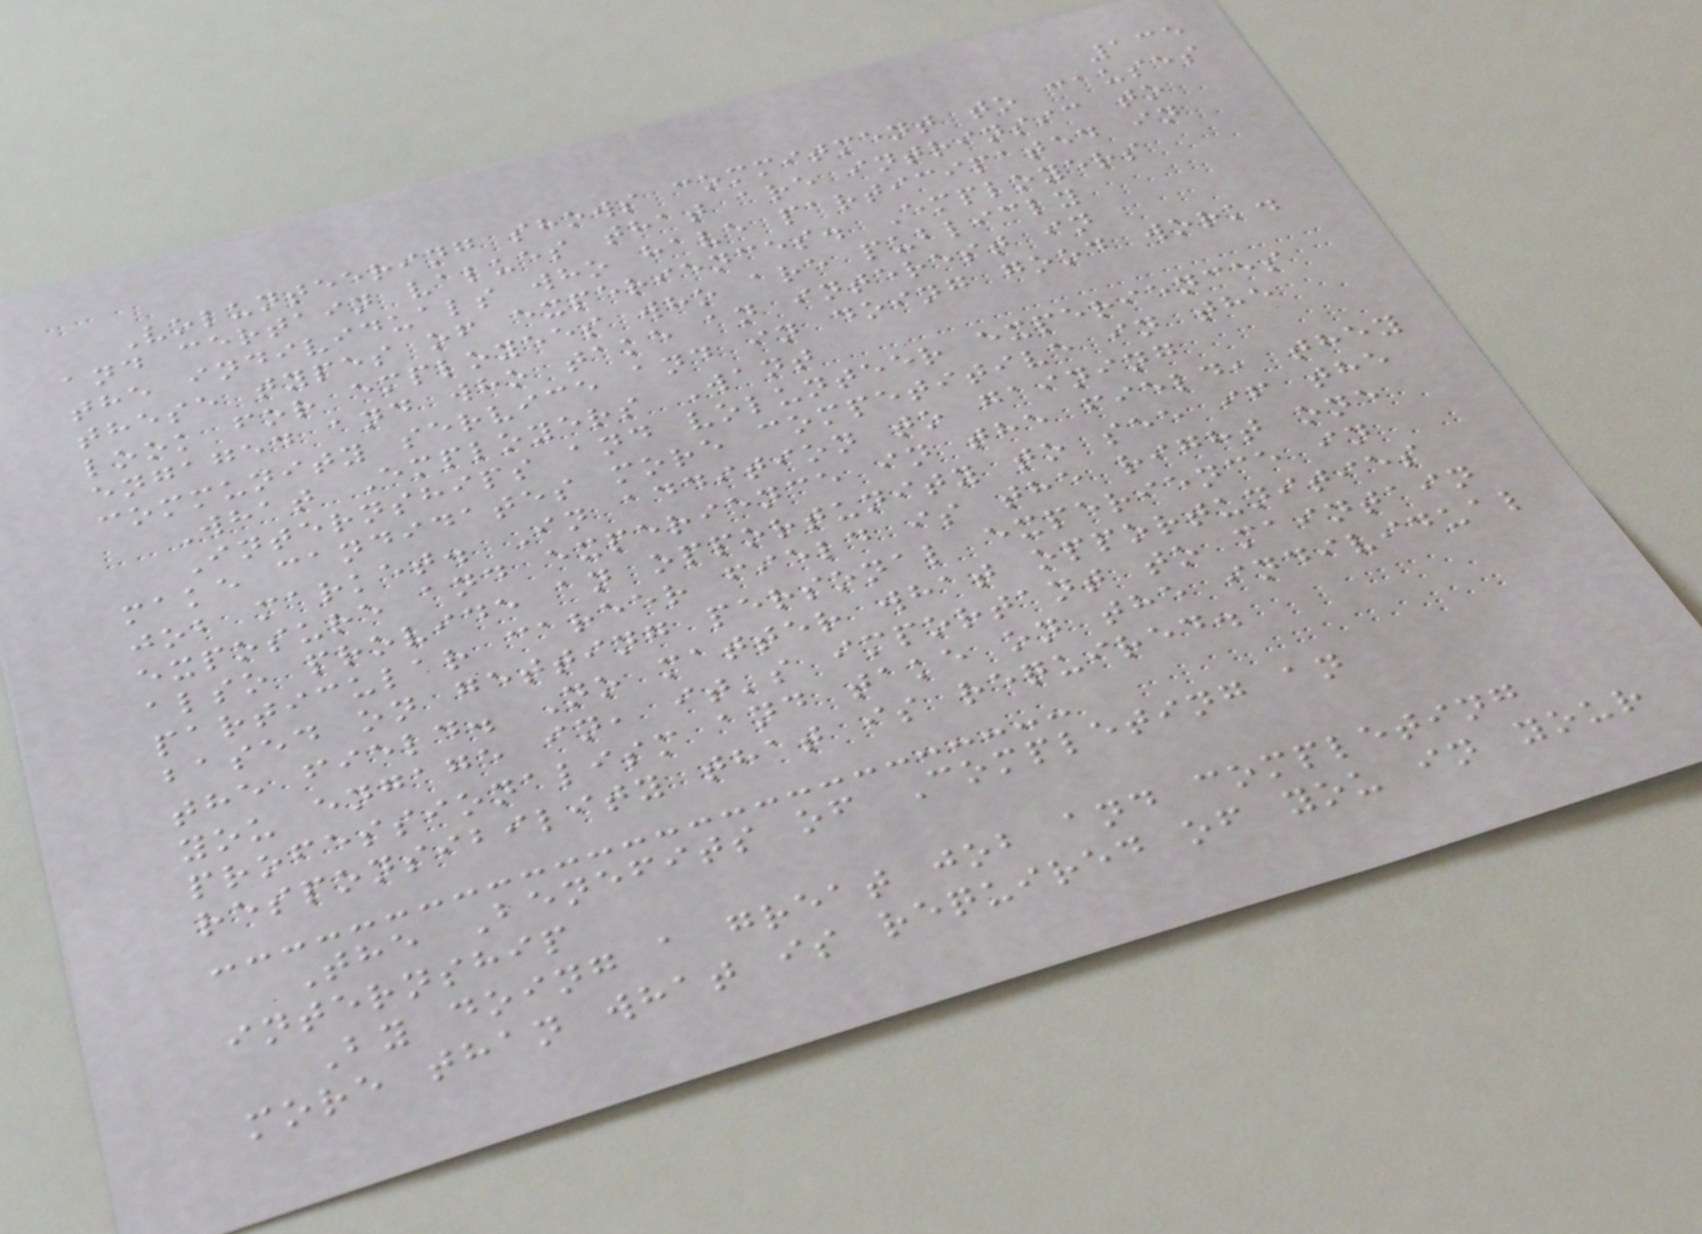135
Volunteering shows commitment to causes
and certain values that are intrinsic to
the individuals who have participated in
these types of experiences. Employers
look for employees who are publicly
engaged and who take an interest in
community service and in doing good work.
What Employers Want
Internships and volunteer experiences
make candidates more competitive in the
job market. In addition to gaining
exposure and experience in the field, they
also provide an opportunity to see if the
particular career field is the right one
based on getting personal experience in
the field. No matter what opportunities
you engage in, it's important to maintain
professionalism and take on the individual
responsibility that is required.
The Benefits of Completing an
internship
By doing a great job and completing
more than what is required of you in your
